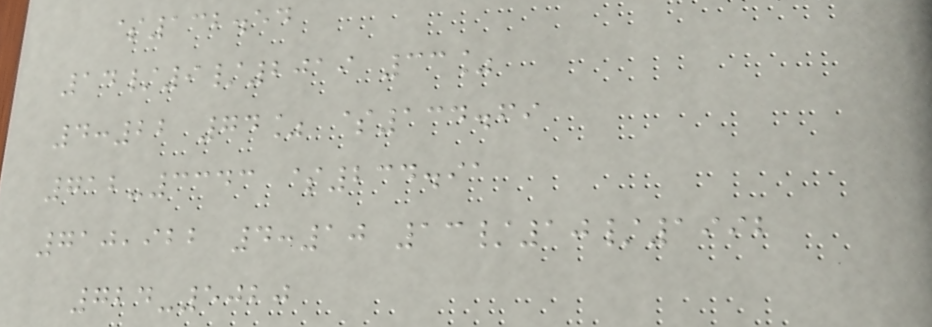$132.54
14/9/2019 33%
4:22 74% $134.69
712-3343 $234.91
710,922 4:10 13/10/1992
724-5020
